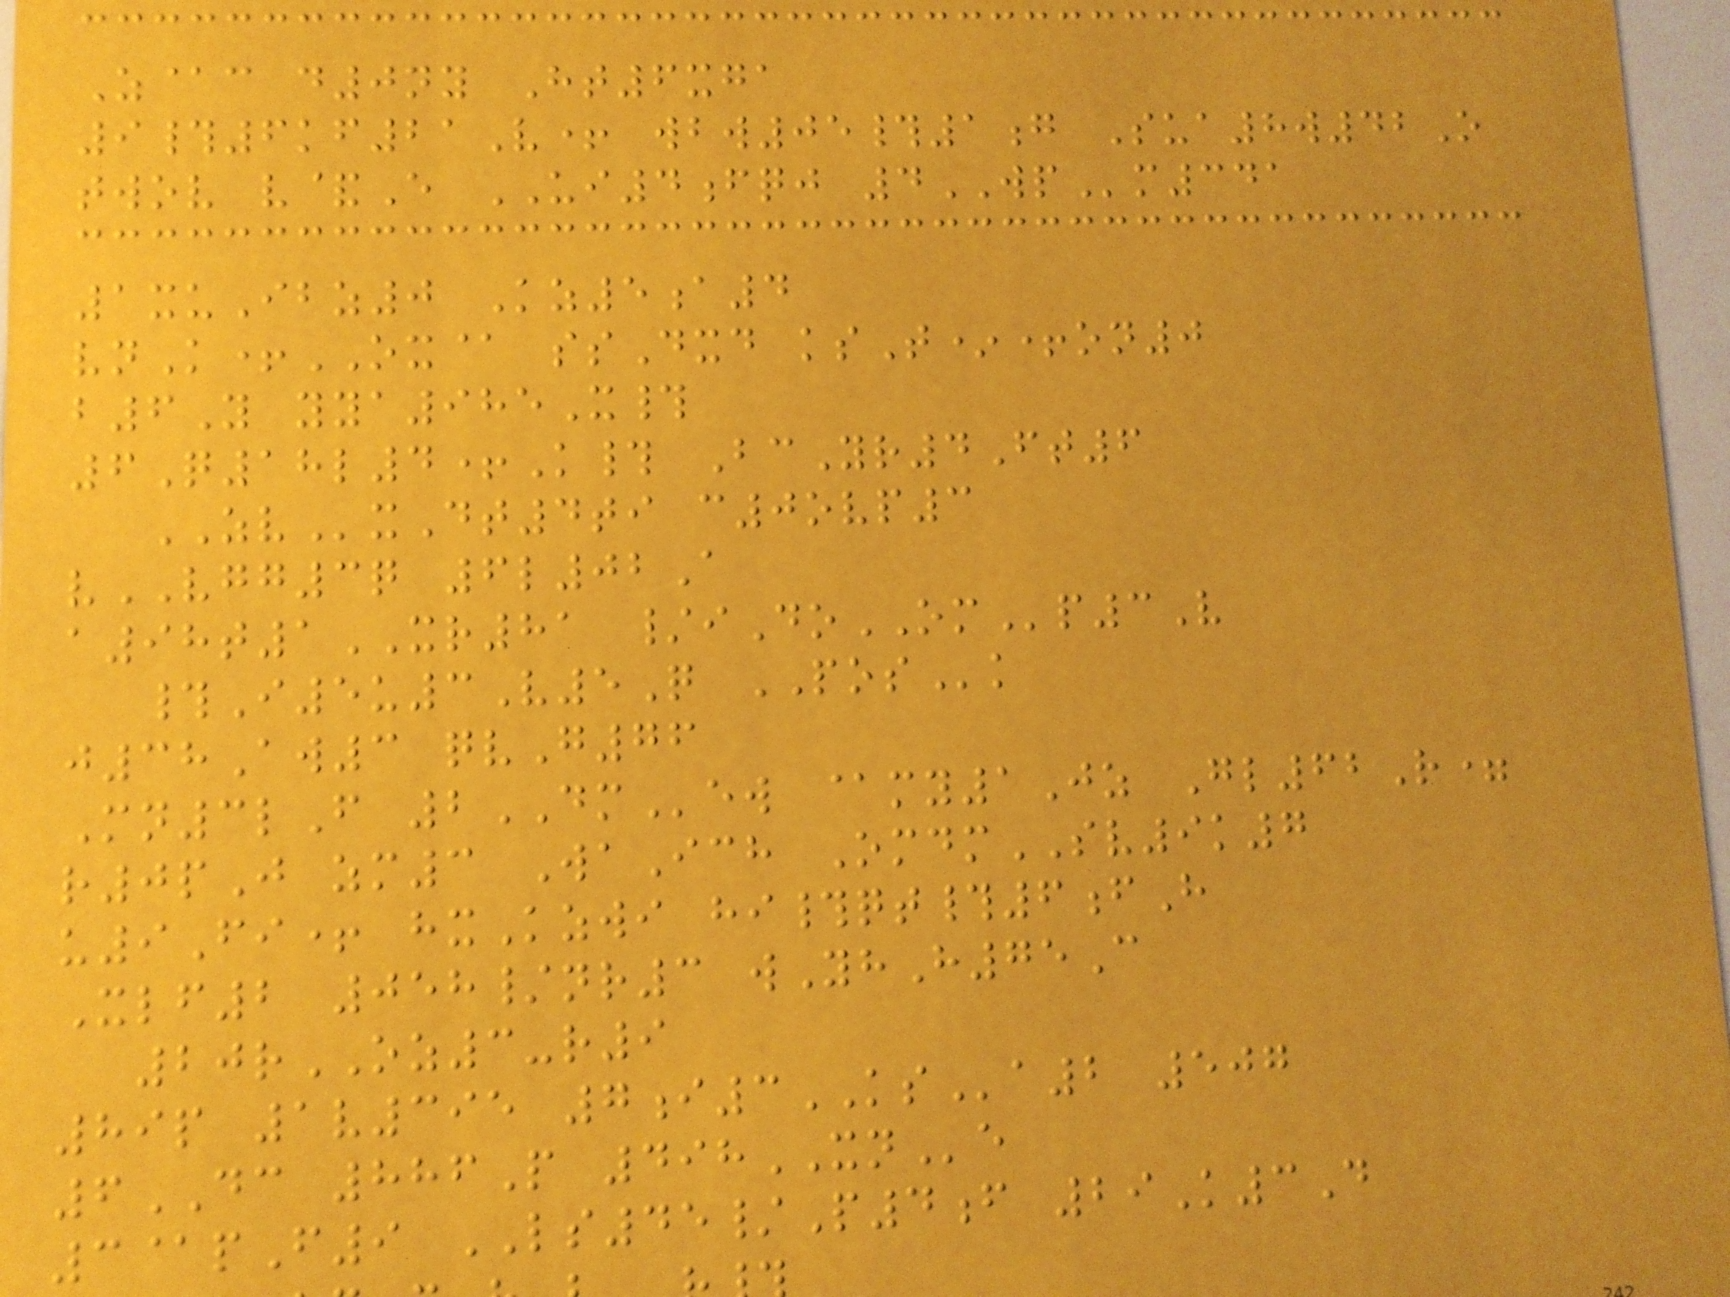Z@c d0ny Ht6xga
9#6kf21V+ wbw05#1g Sua8w42O
twov v&E UI4fqj 4WPm341
1xuIbz0 Kz5a4
vnK+OX@ ssDxd ksT*+on0
b6Y yya985X#
6Q18l4+K# BcYr4Ft6
ZVxDt4ti c0ovp3
vVGG3q 6l02A
a98t1XR81 /iDoOMp3V
#I5u3V5Q POSk
j38Aw3 qvG76
Mn3lF 2DMew @my1Jz Gl62R=
r0pJ zm3 WaIch OmdmSV9k7
u9Fi+ hxKzwi hi#qt#6fH
Xlf2 058/nr3 wYhH75C
20rOZ3-r9
89p 1v395 7i3KSa2 507
6DC 886P 498XNe
3@pF9 LS45/P4f 29K3D
